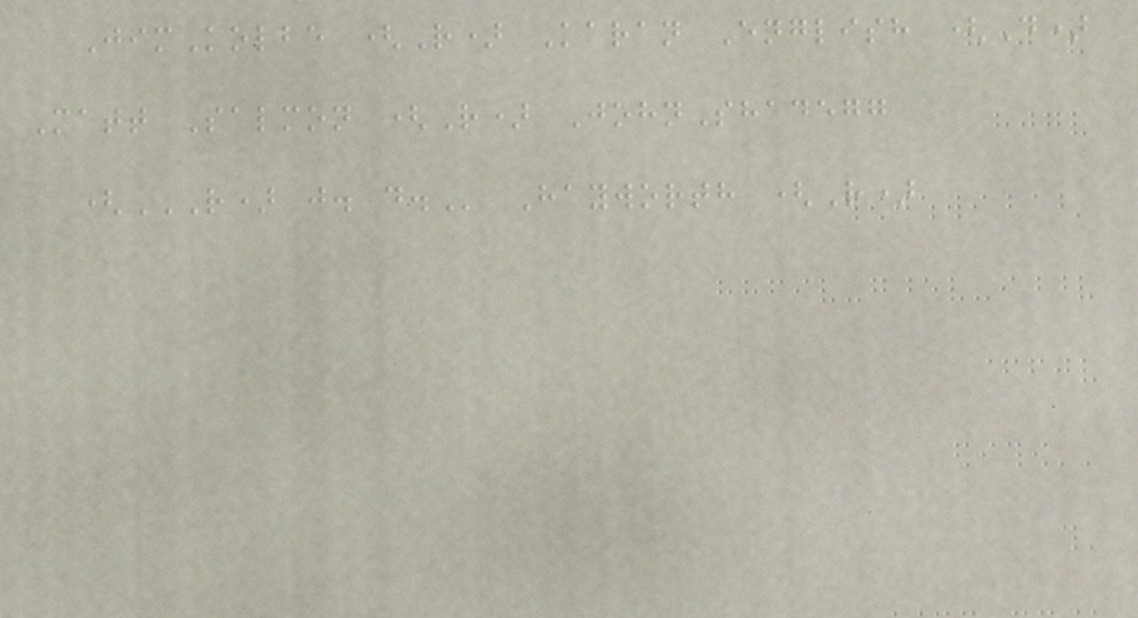JimKolbe (R) Karan English (D)
Matt Salmon (R) JohnShadegg
(R) J. D. Hayworth (R)
